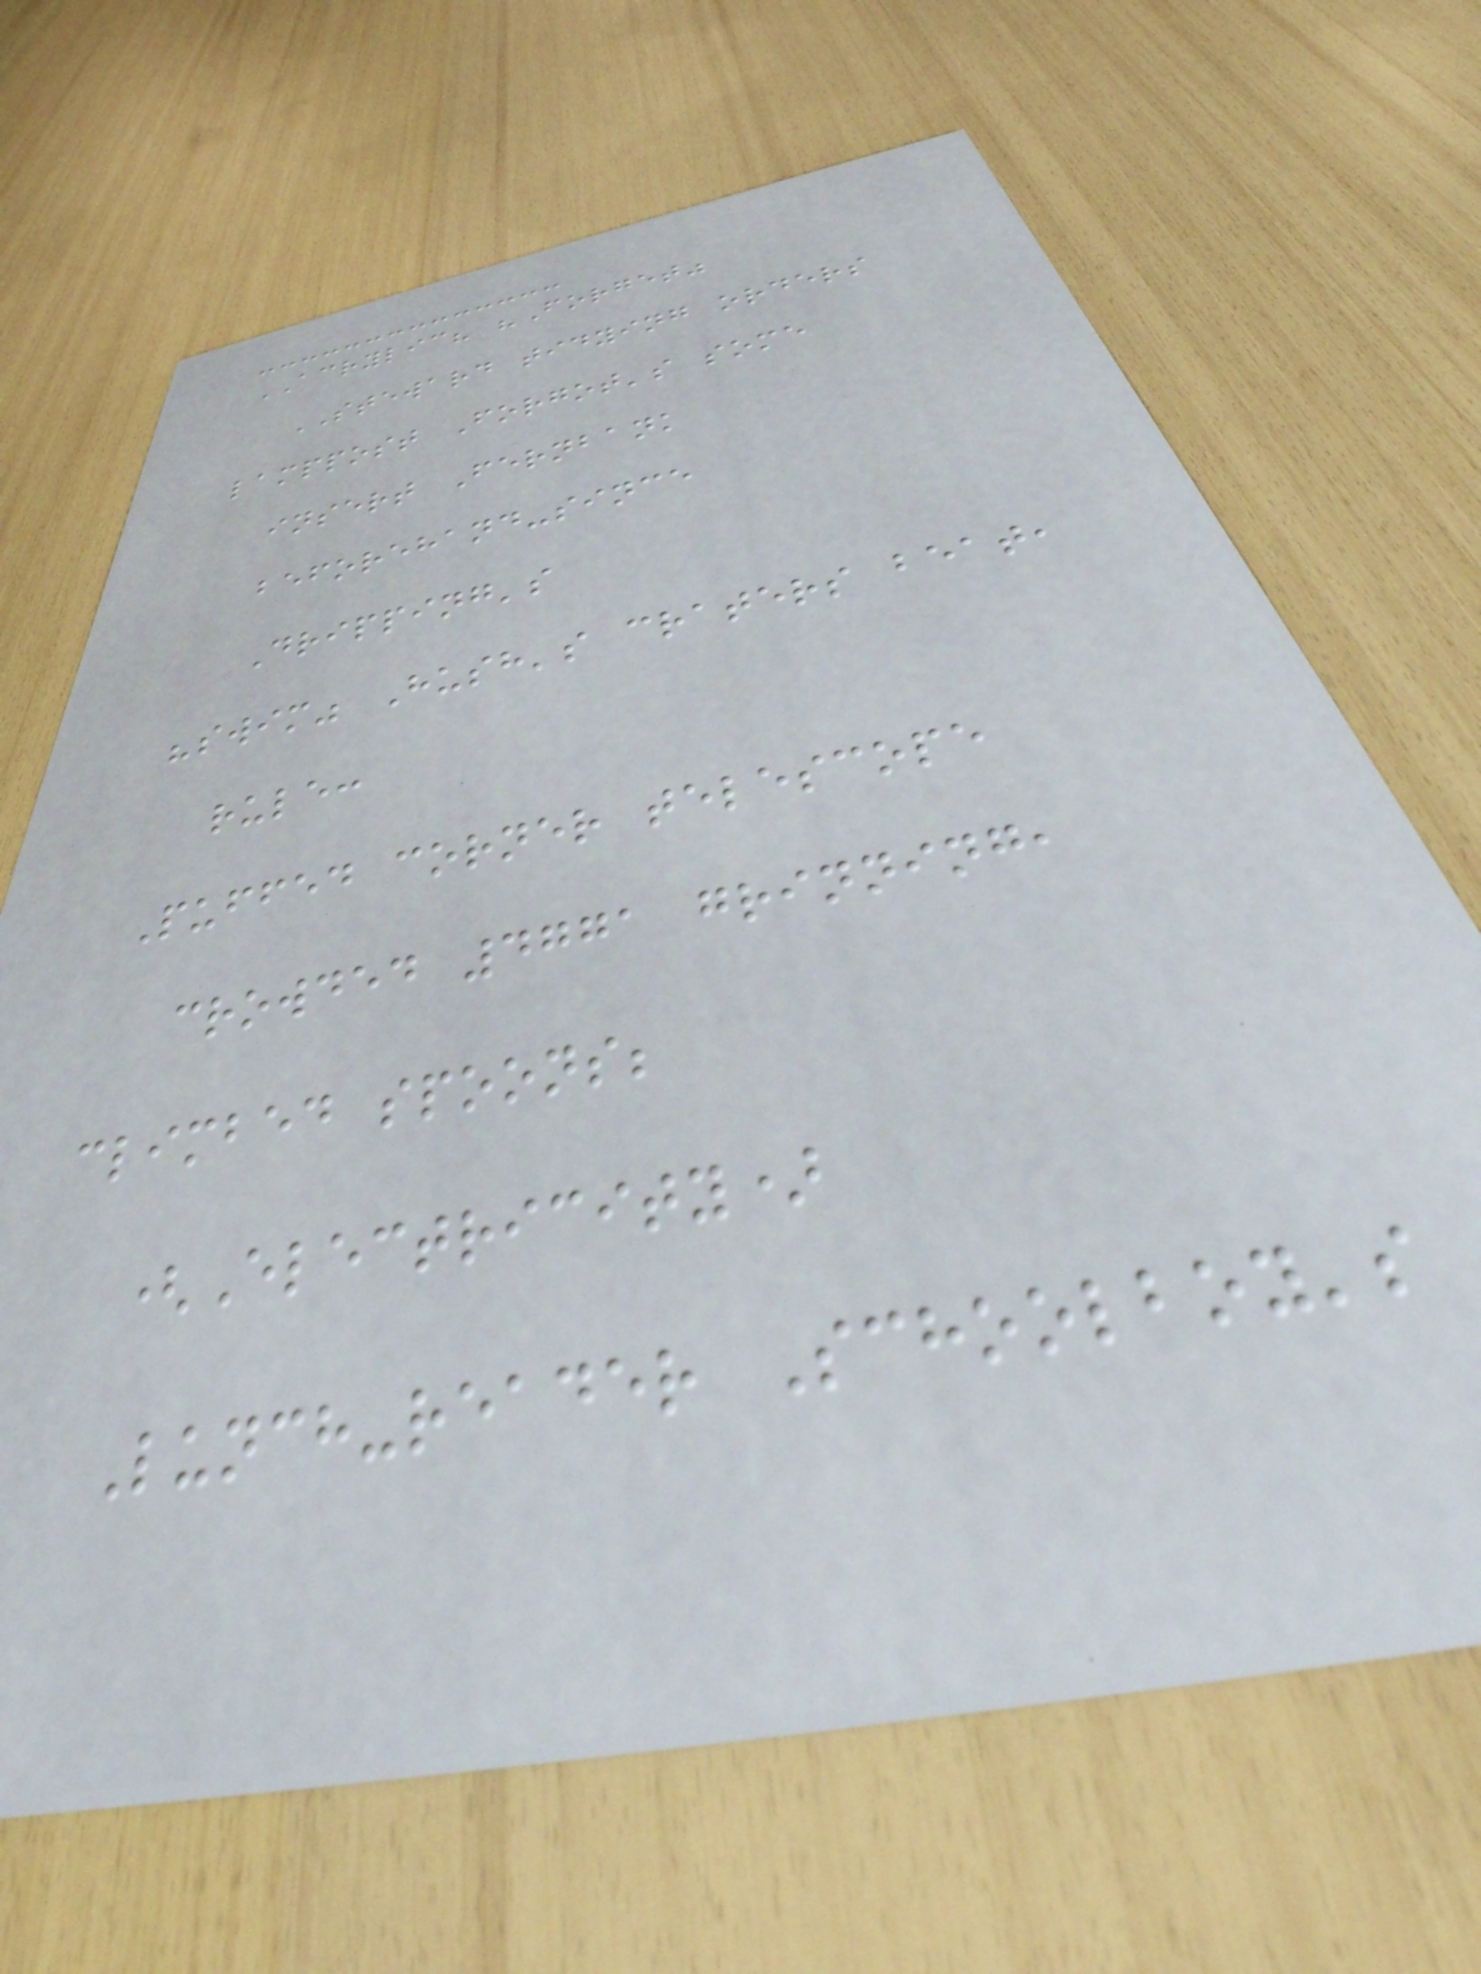ACRYLIC? "Forget"
STEWARD tidying orders
lamppost Forgot's some
insert Fernbank
beforehand-since
Dripping's
"swim" Hush's craters beat,
rule:
Puffed corner telescope
crowded 4771 grinning,
climbed spoons;
(Electricity)
Lunch-reader Schoolboy's
